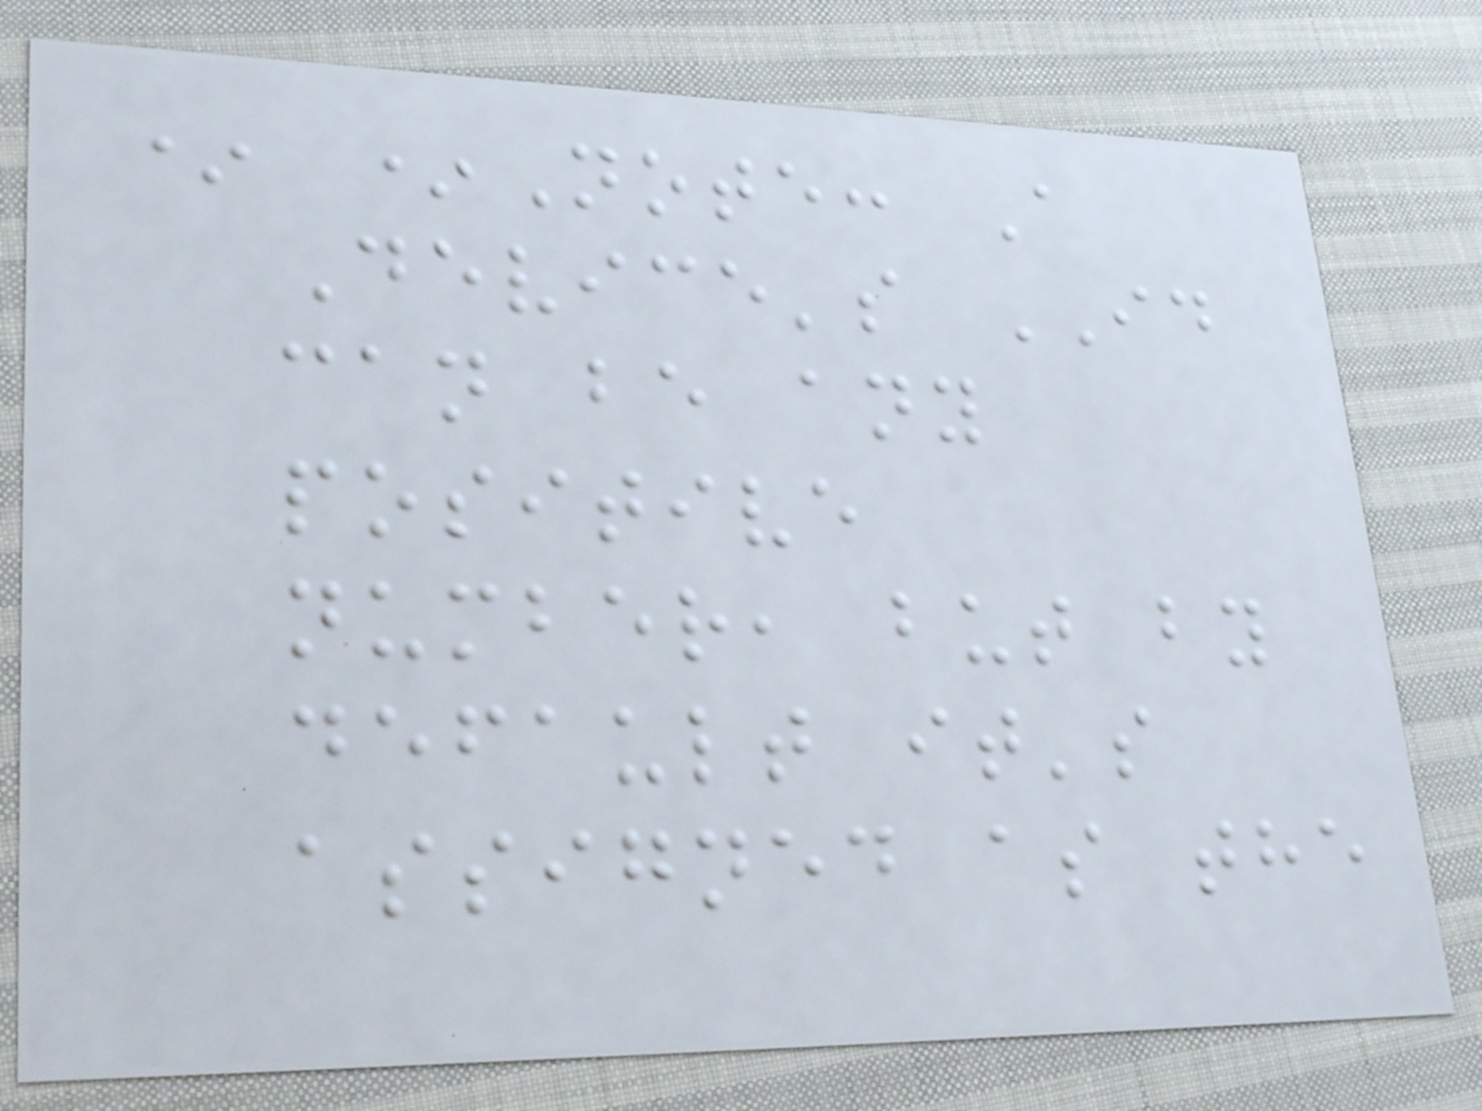* *Note: A
Device's ID
can be any
positive
number, but by
default it's
assigned as the
